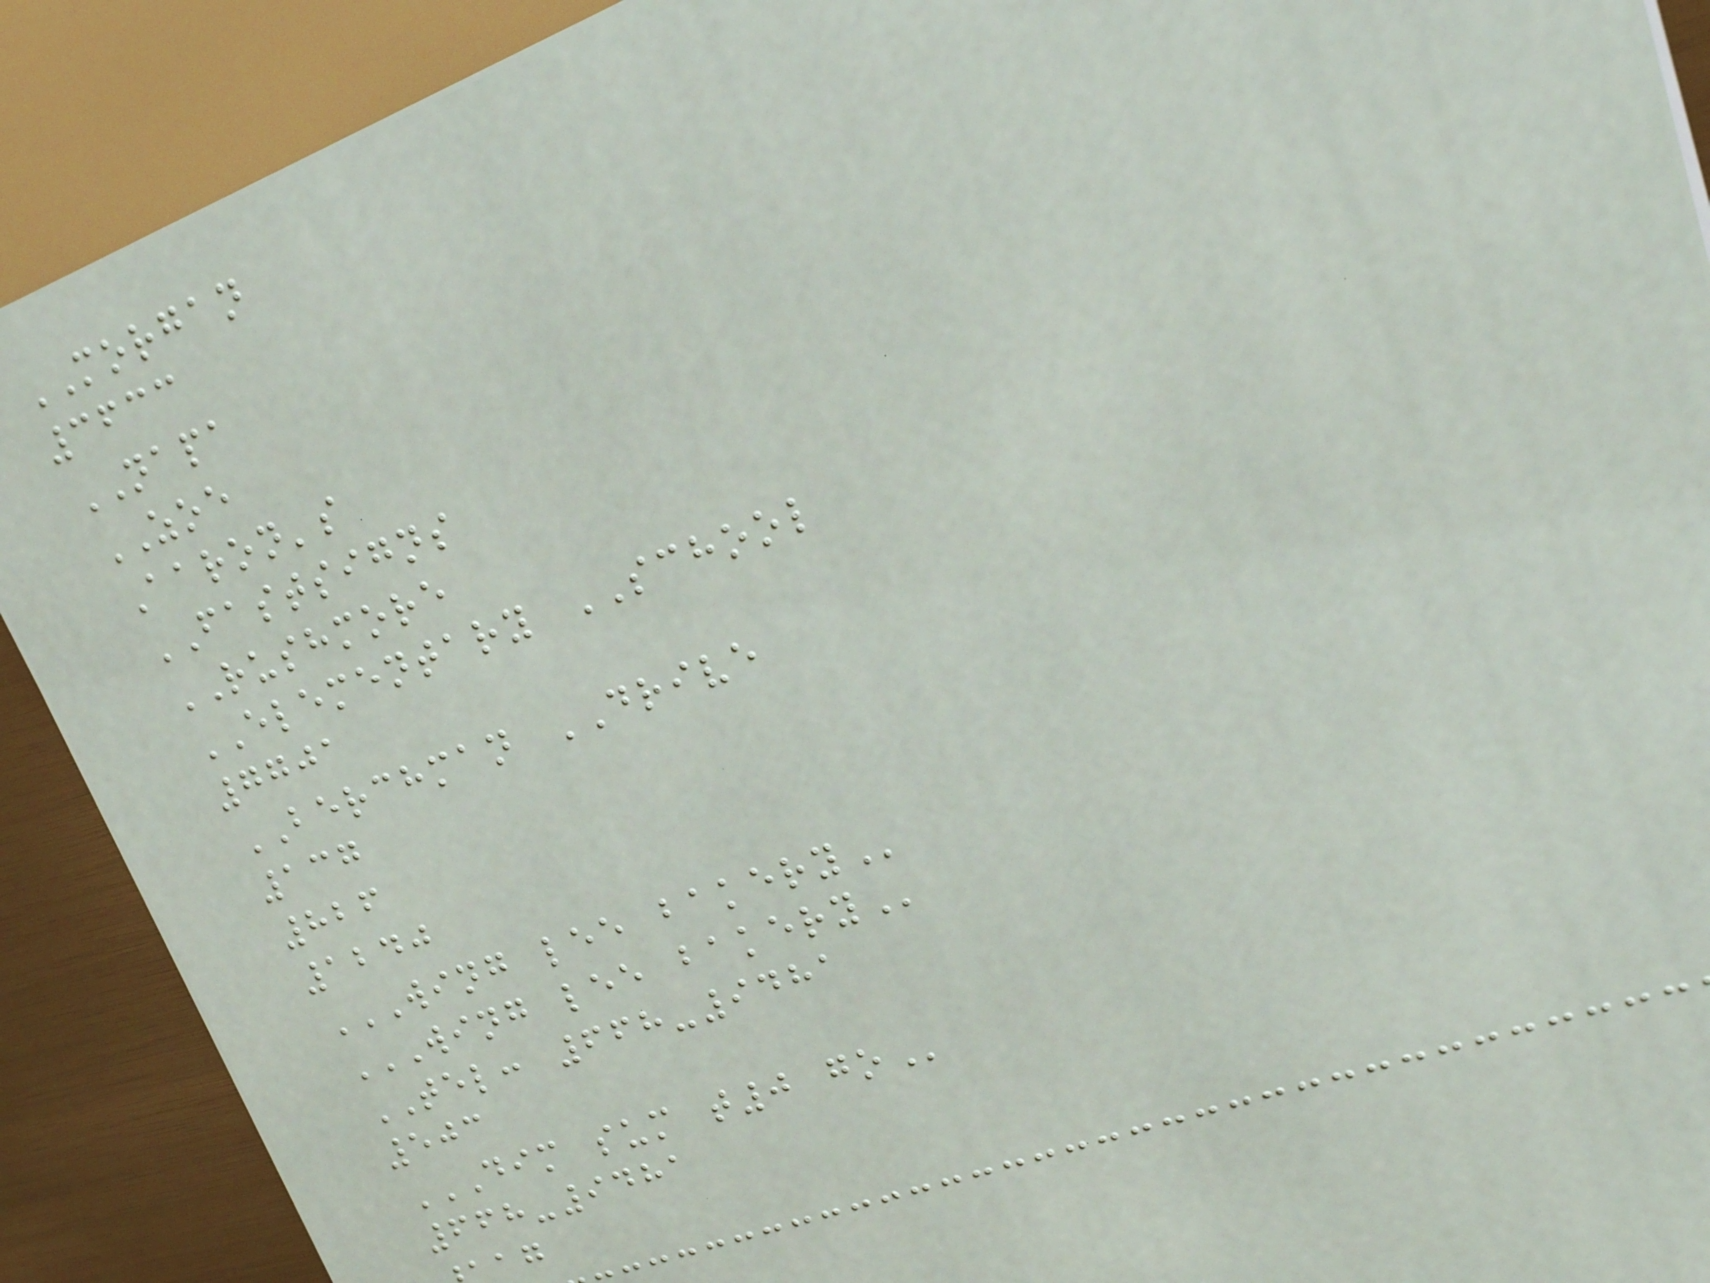MORGAN
3633
NAPA
ZOE
Aaron's
FASTSIGNS
RUSHMORE
ELEMENTARY SCHOOL
7701
BERCHMAN DRIVE
137
826
1240
WING LEE BAKERY
WING LEE BAKERY
TEL: 668-9481
503
DIM SUM T0 GO
668-9481
